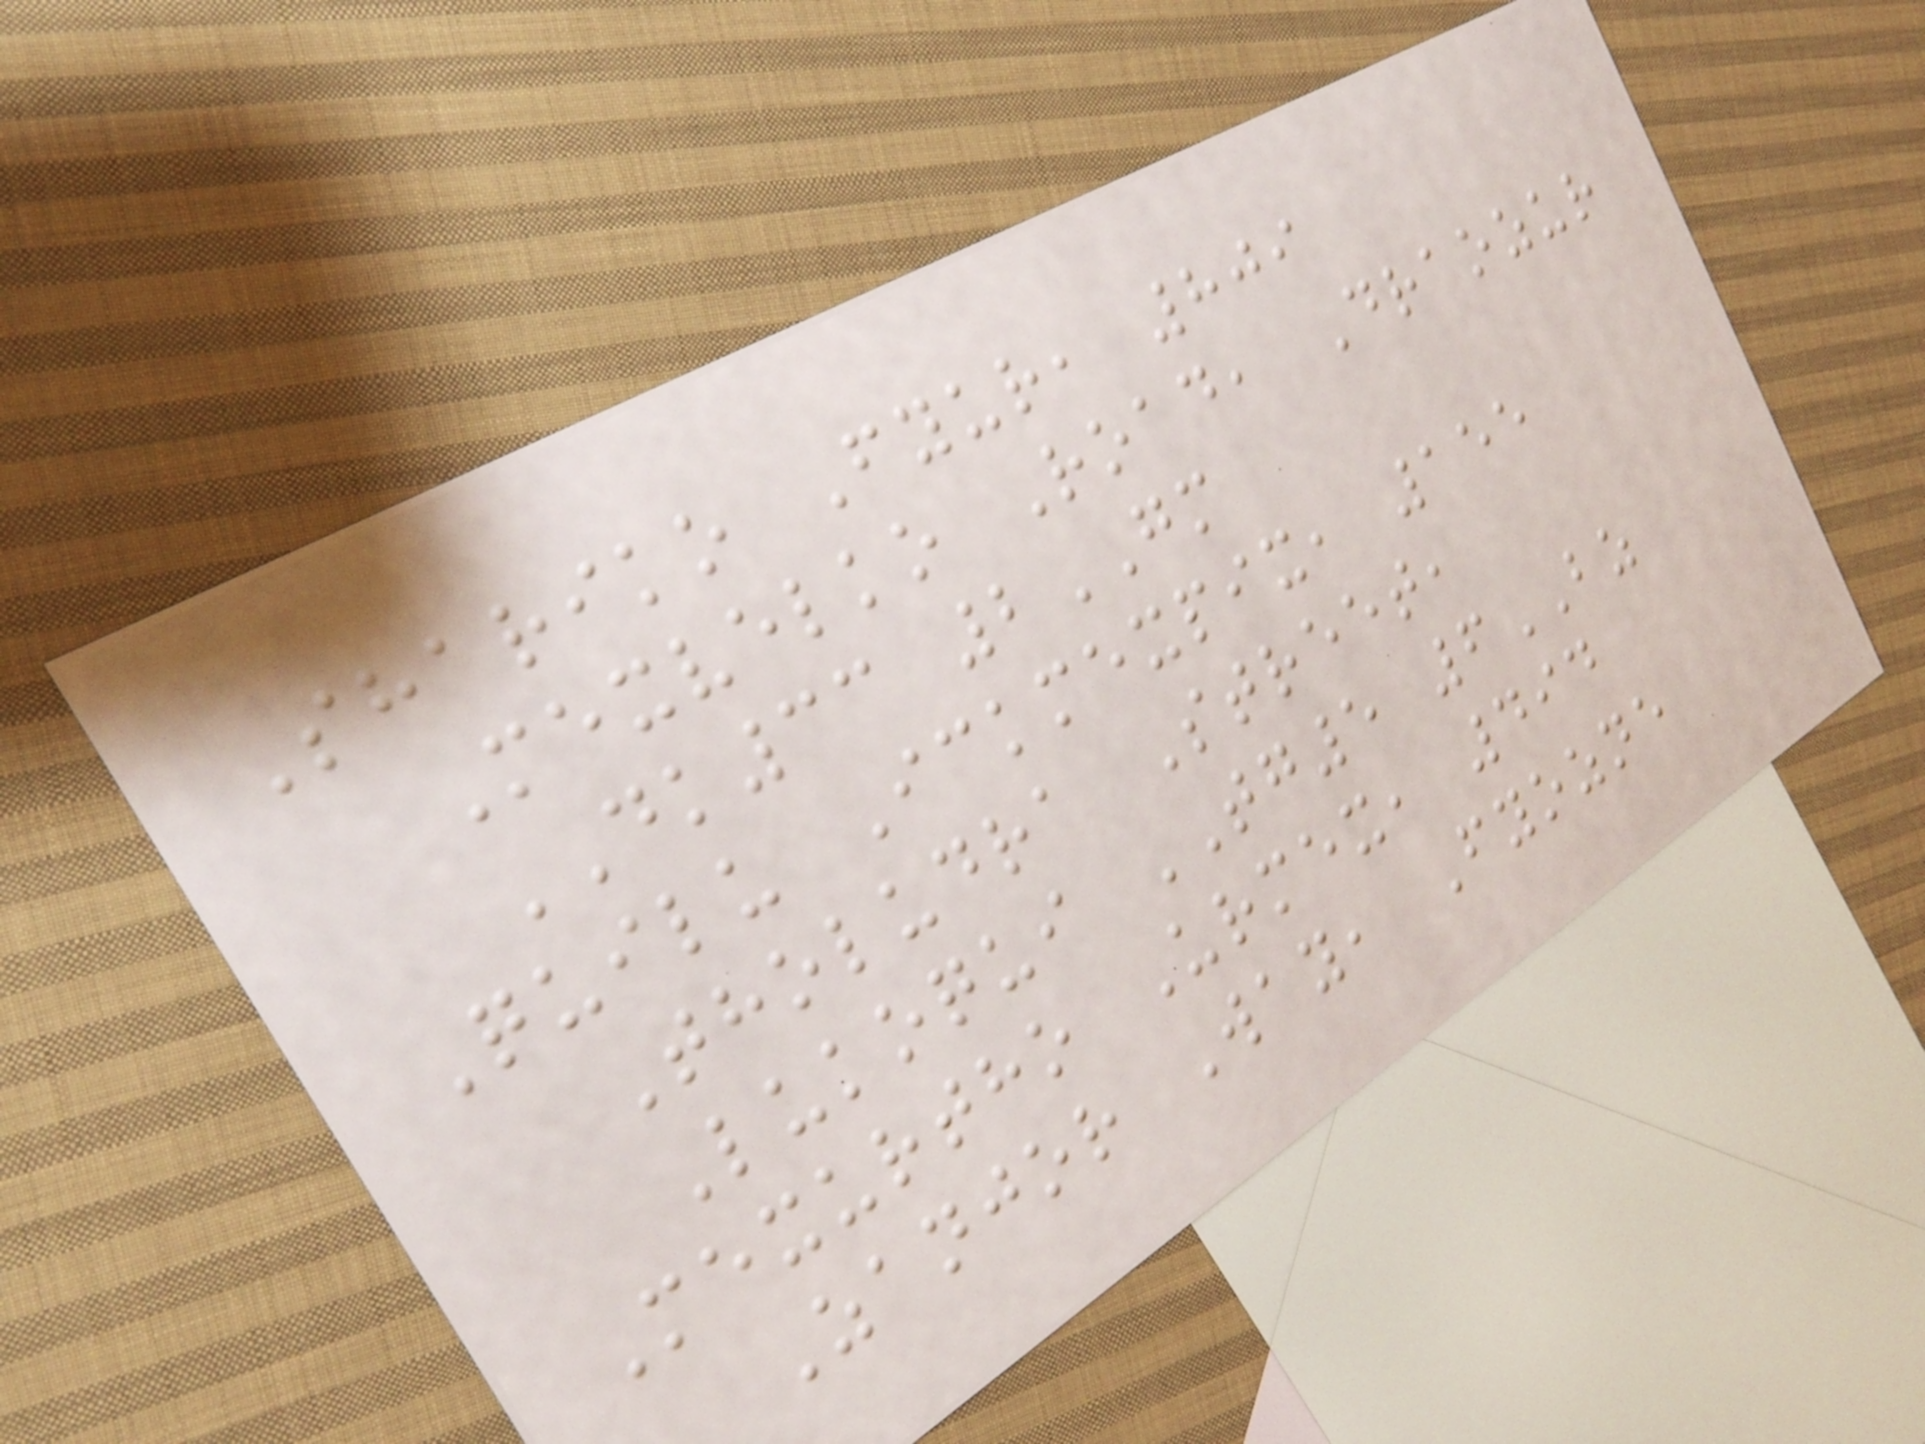Shariko Fyur, 809
Mexvelko Road, Draozur
DK33 2GM
Quilu Ickmexpix, 155
Tholudra Street,
Lukoqui TG5 6BZ
Mexurtho Urmex, 494
Zanjor Way, Fyozne
